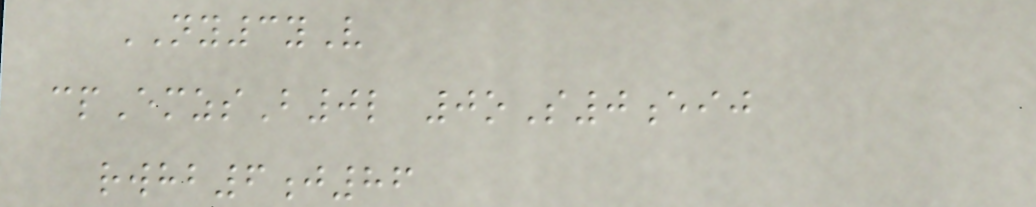NY3yV
cpEmzsB0l 0oS0eij
rwhb6j86
